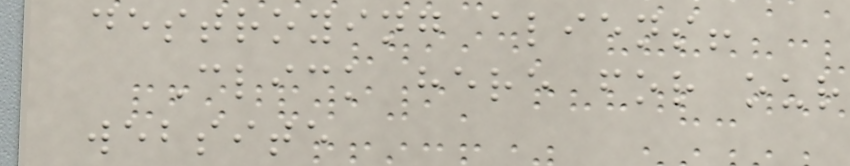destroying aliens!
Click here for our
website
